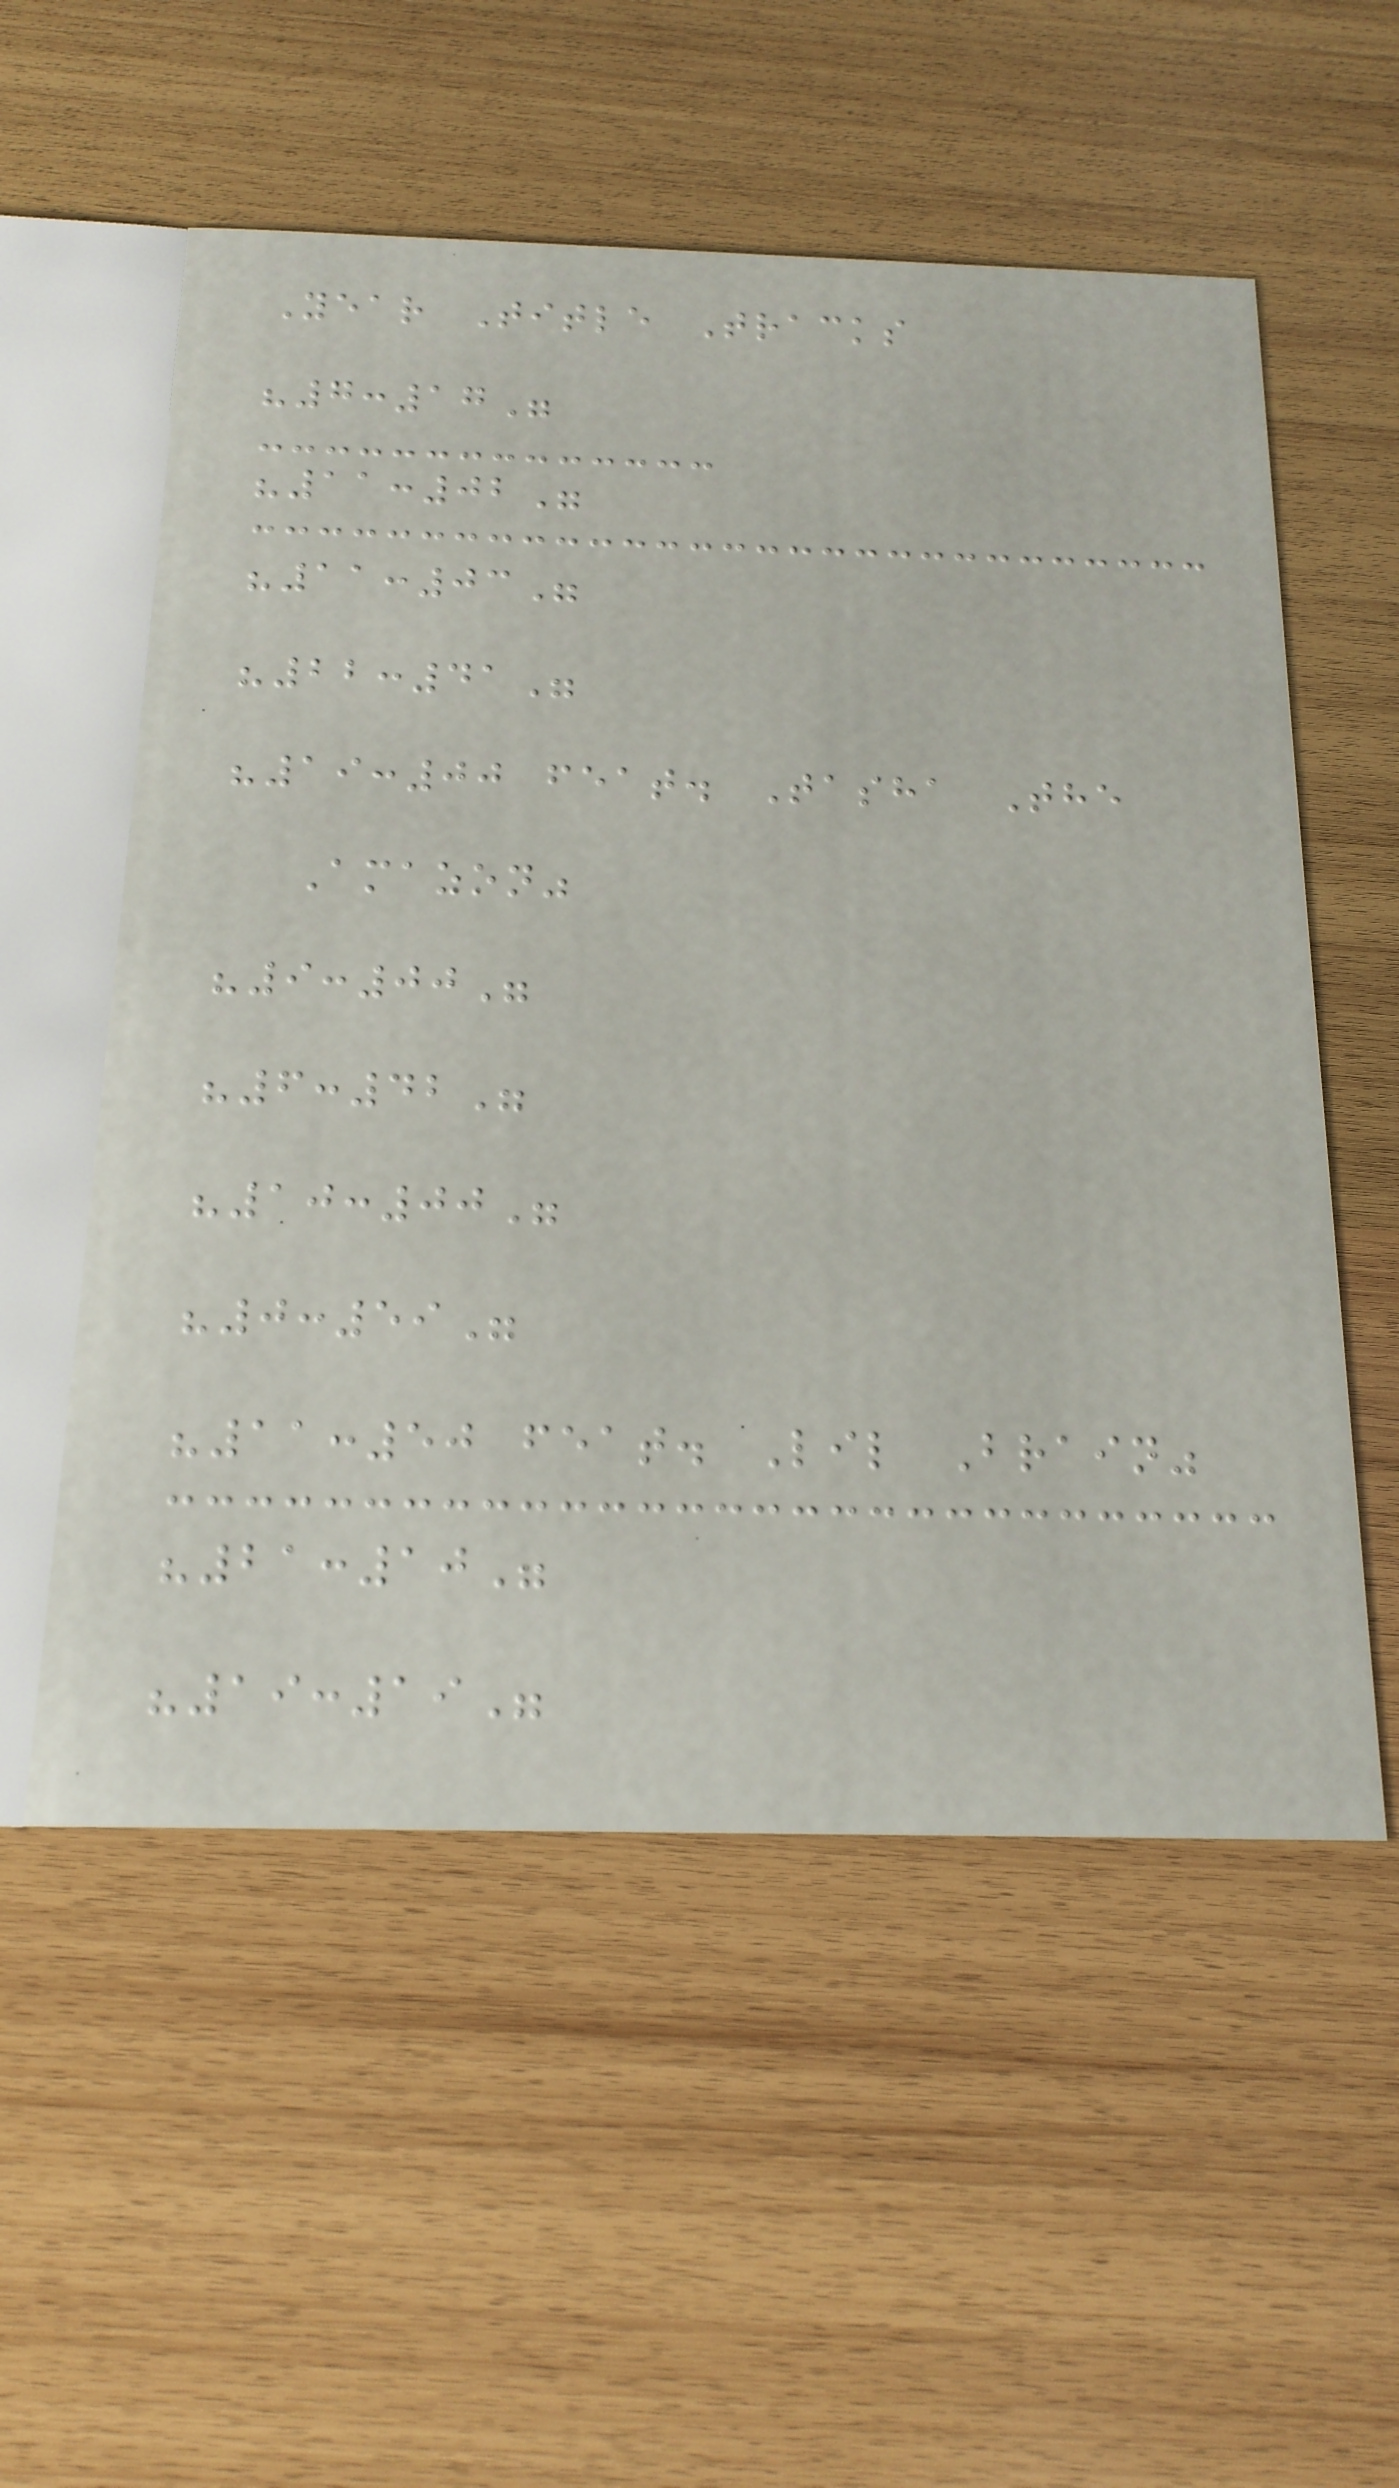Year Title Tracks
"7:17"
"11:02"
"11:03"
"22:41"
"19:00 feat. Tasha The
Amazon"
"9:00"
"6:42"
"10:00"
"0:59"
"11:50 feat. Lil Brain"
"21:10"
"19:19"
